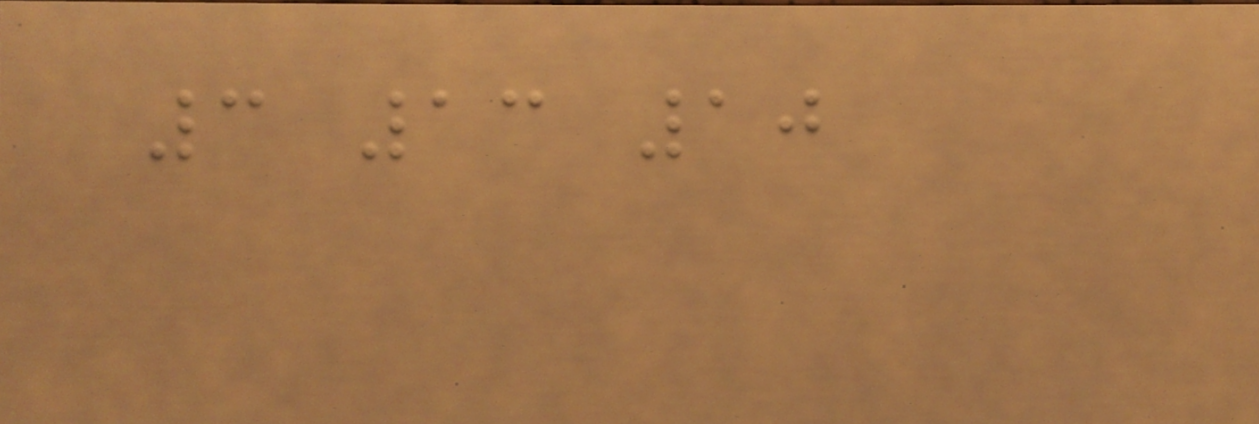3 13 10
